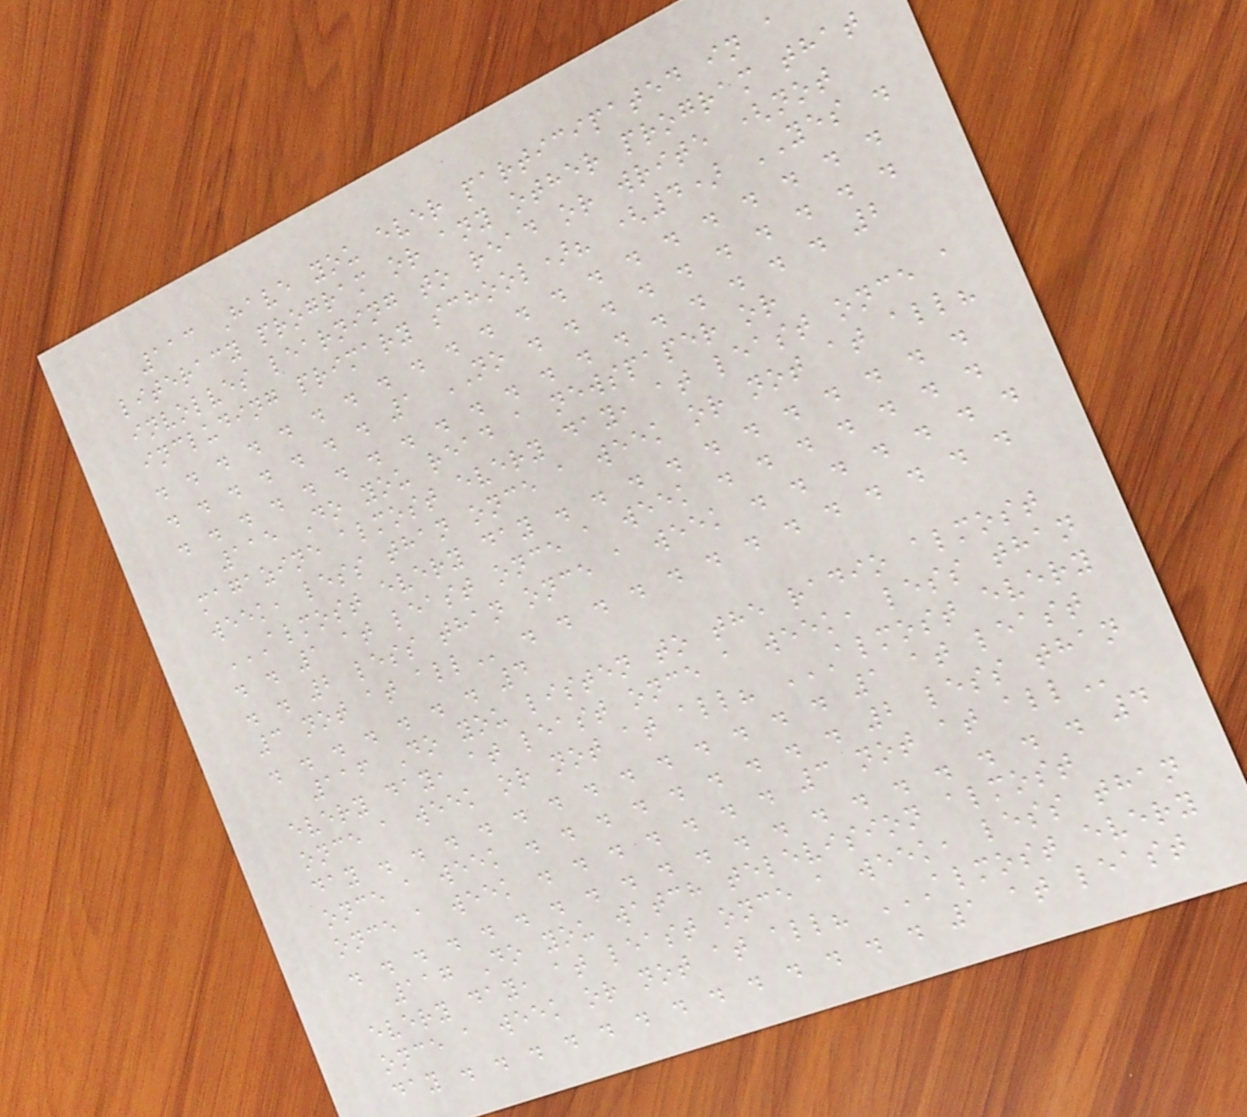113 Have you ever participated in a
literacy program or any other program that
involves learning to read or write (not
including primary school)? (4) YES .
. . . . . . . . . . . . . . . . . . . . .
. . . . . . . 1 NO . . . . . . . . . .
. . . . . . . . . . . . . . . . . . . 2
115 Do you read a newspaper or
magazine almost every day, at least once a
week, less than once a week or not at all?
ALMOST EVERY DAY . . . . . . . . . . .
. . 1 AT LEAST ONCE A WEEK . . . . . . .
. . 2 LESS THAN ONCE A WEEK . . . . . . .
3 NOT AT ALL . . . . . . . . . . . . .
. . . . . . . 4
116 Do you listen to the radio almost
every day, at least once a week, less than
once a week or not at all? ALMOST EVERY
DAY . . . . . . . . . . . . . 1 AT LEAST
ONCE A WEEK . . . . . . . . . 2 LESS THAN
ONCE A WEEK . . . . . . . 3 NOT AT ALL
. . . . . . . . . . . . . . . . . . . . 4
117 Do you watch television almost
every day, at least once a week, less than
once a week or not at all? ALMOST EVERY
DAY . . . . . . . . . . . . . 1 AT LEAST
